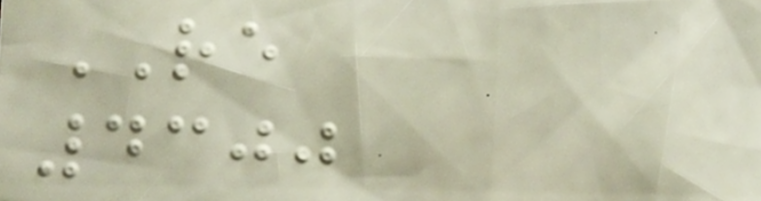RE
4300
